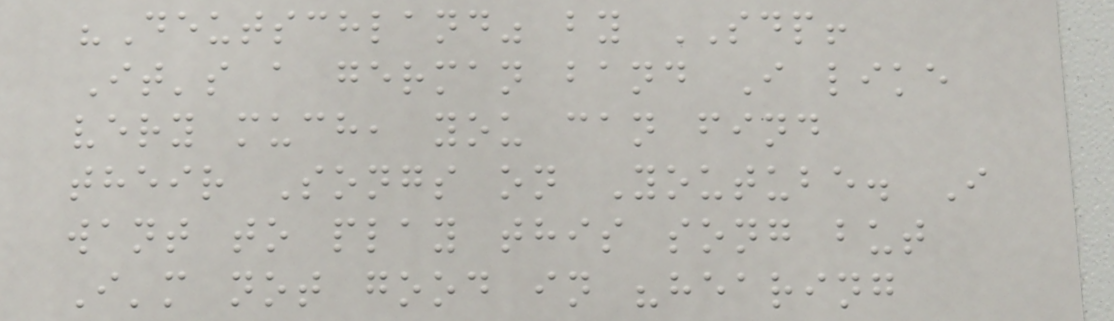"Deutschland" by SDP!
It's a german band I like
very much, you can find
their Songs on Youtube. I
want to play this song but
I'm not good in "hearing
